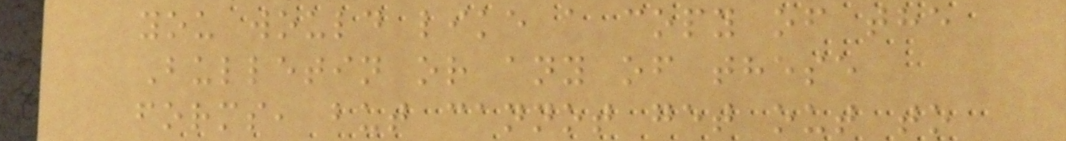you would like a copy of the
Bulletin or any of these
forms, but cannot get out to
